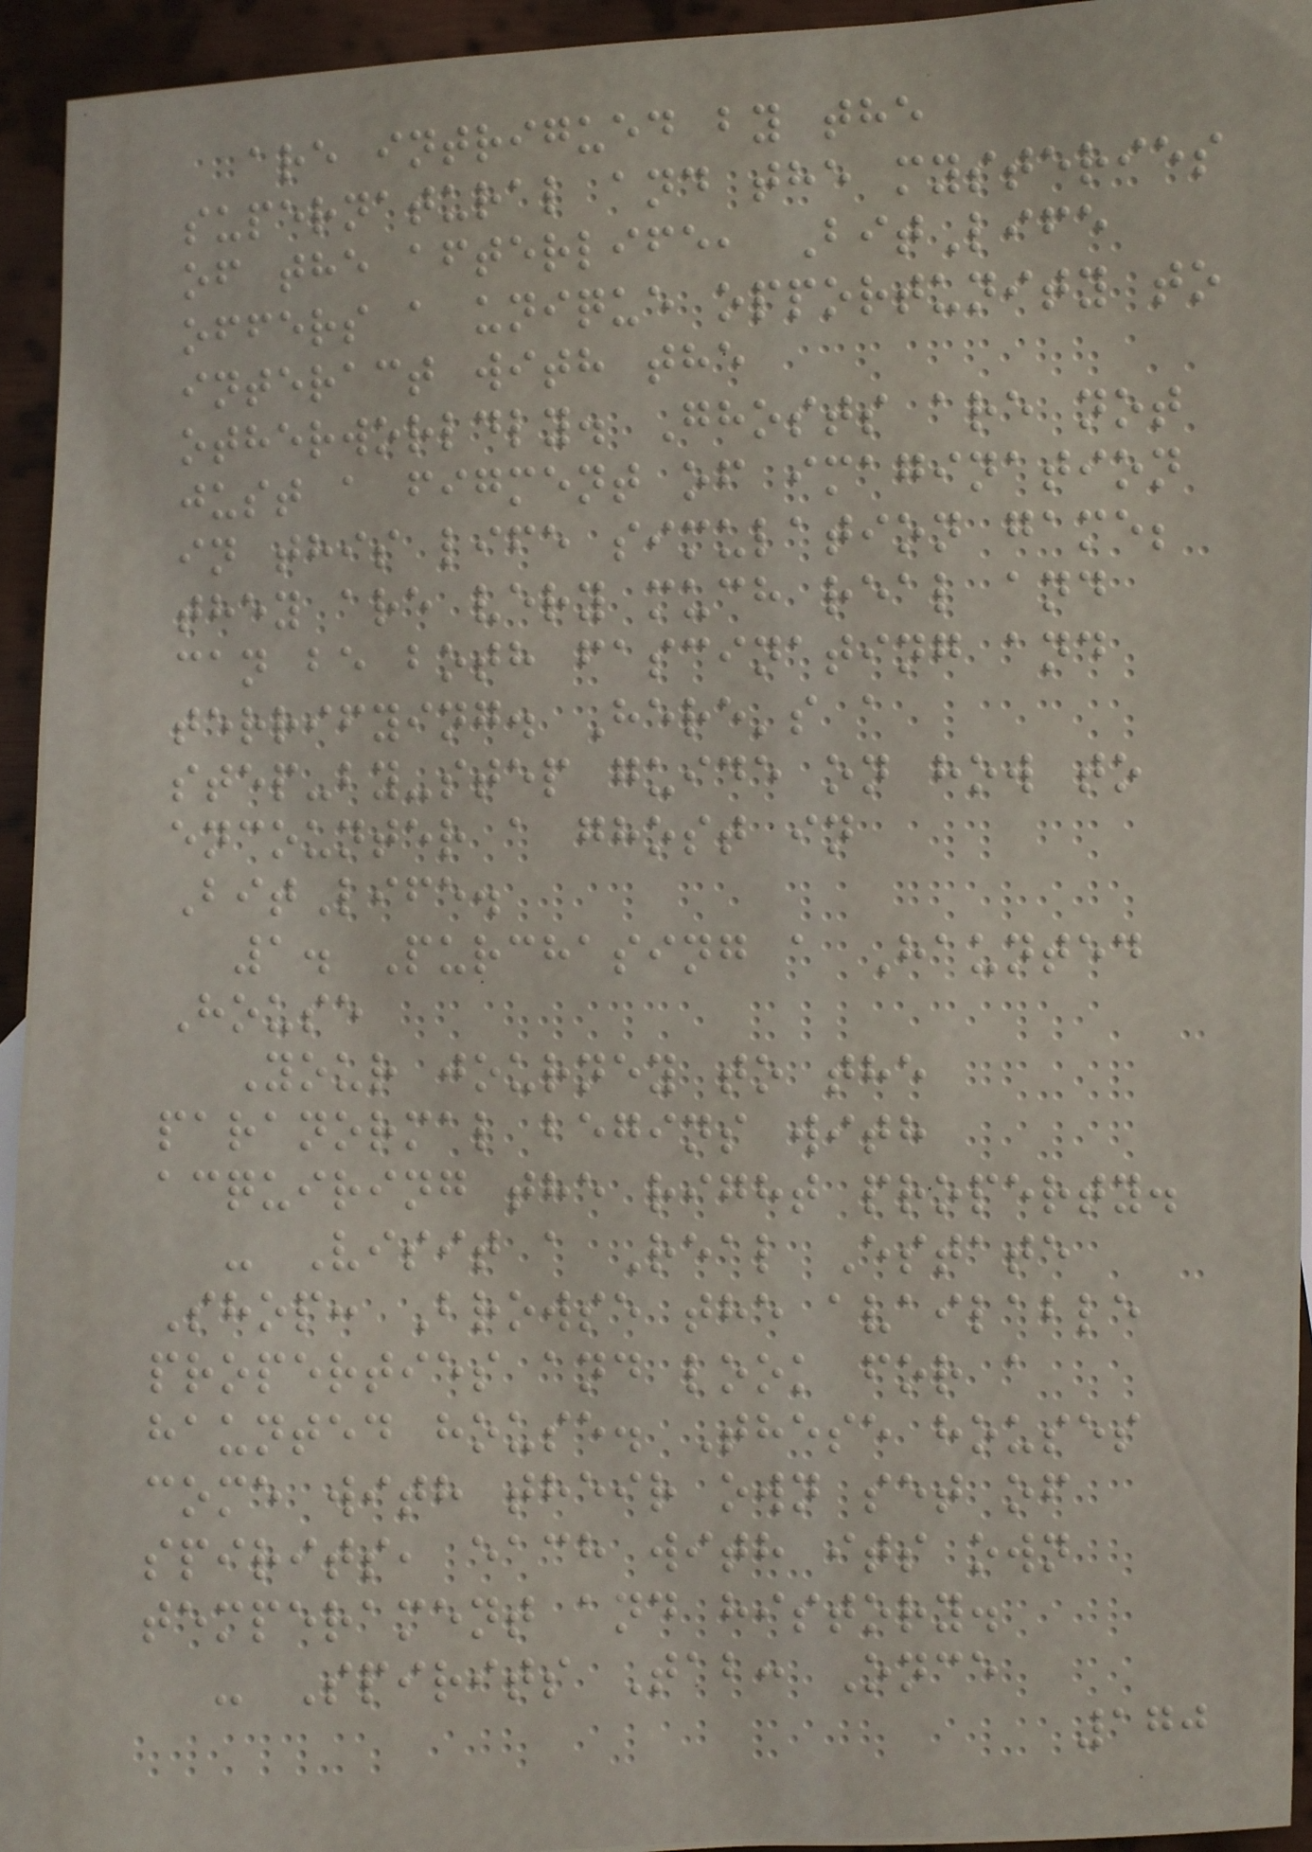are intrigued by the
supernatural and the mysteries
of the afterlife, BitLife
offers a unique opportunity to
interact with the
otherworldly. Ghosts are not
just a figment of imagination
in this life simulation game;
they are very much real and
can be both fascinating and
terrifying. Here's a
step-by-step guide on how to
encounter a ghost in
BitLife.
1. Purchasing a Haunted
House
Your journey to the
paranormal begins with
acquiring the right property.
- Visit a Real Estate
Shop: Browse the available
properties and look for a
haunted house. These houses
come with their own set of
spirits, each with its own
temperament and history.
- Spirits Tab: Once
170
